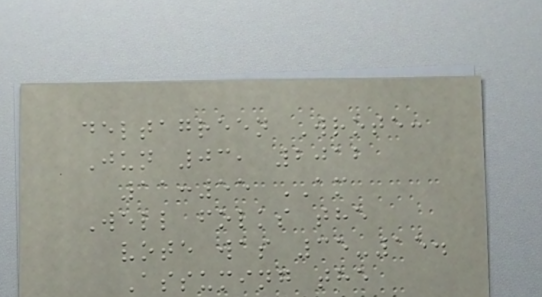deltagreen Wrote:
Jun 03, 2012
11:55 AM
Well folks the
vote was 35-15.
Assuming the
